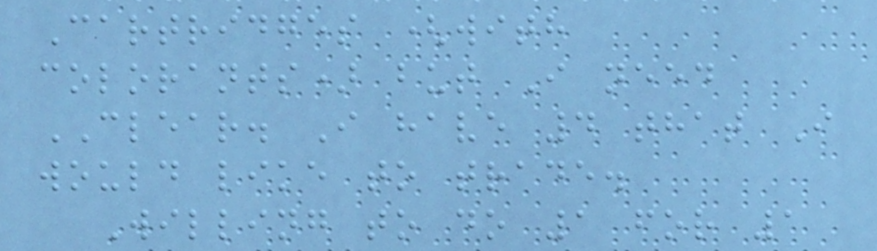Cartridges (with
colorants) but I need
CLEAR. I have 4 that I
would like to trade.
Willing to do 1 for 1
